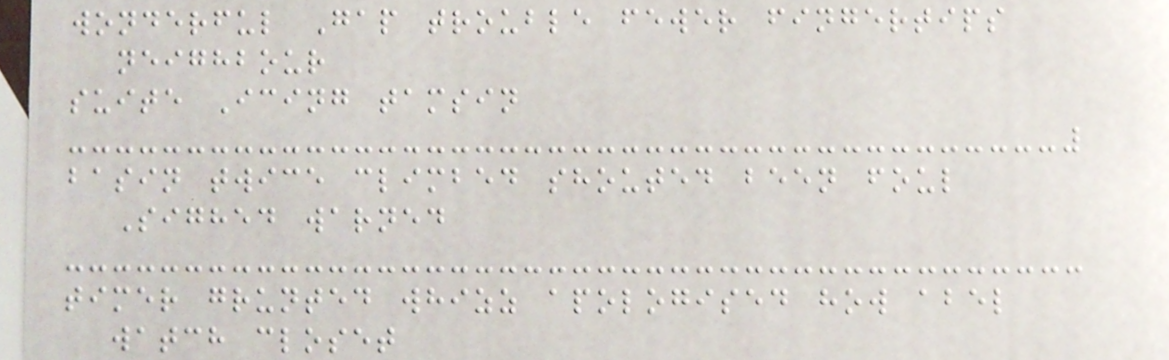wonderful Gap trouble fewer fingertips
neighbour
suite Icing tamsin
basin twice climbed shouted been foul
Sighed warned
timer grunted whizz apologised how abel
watch closet
